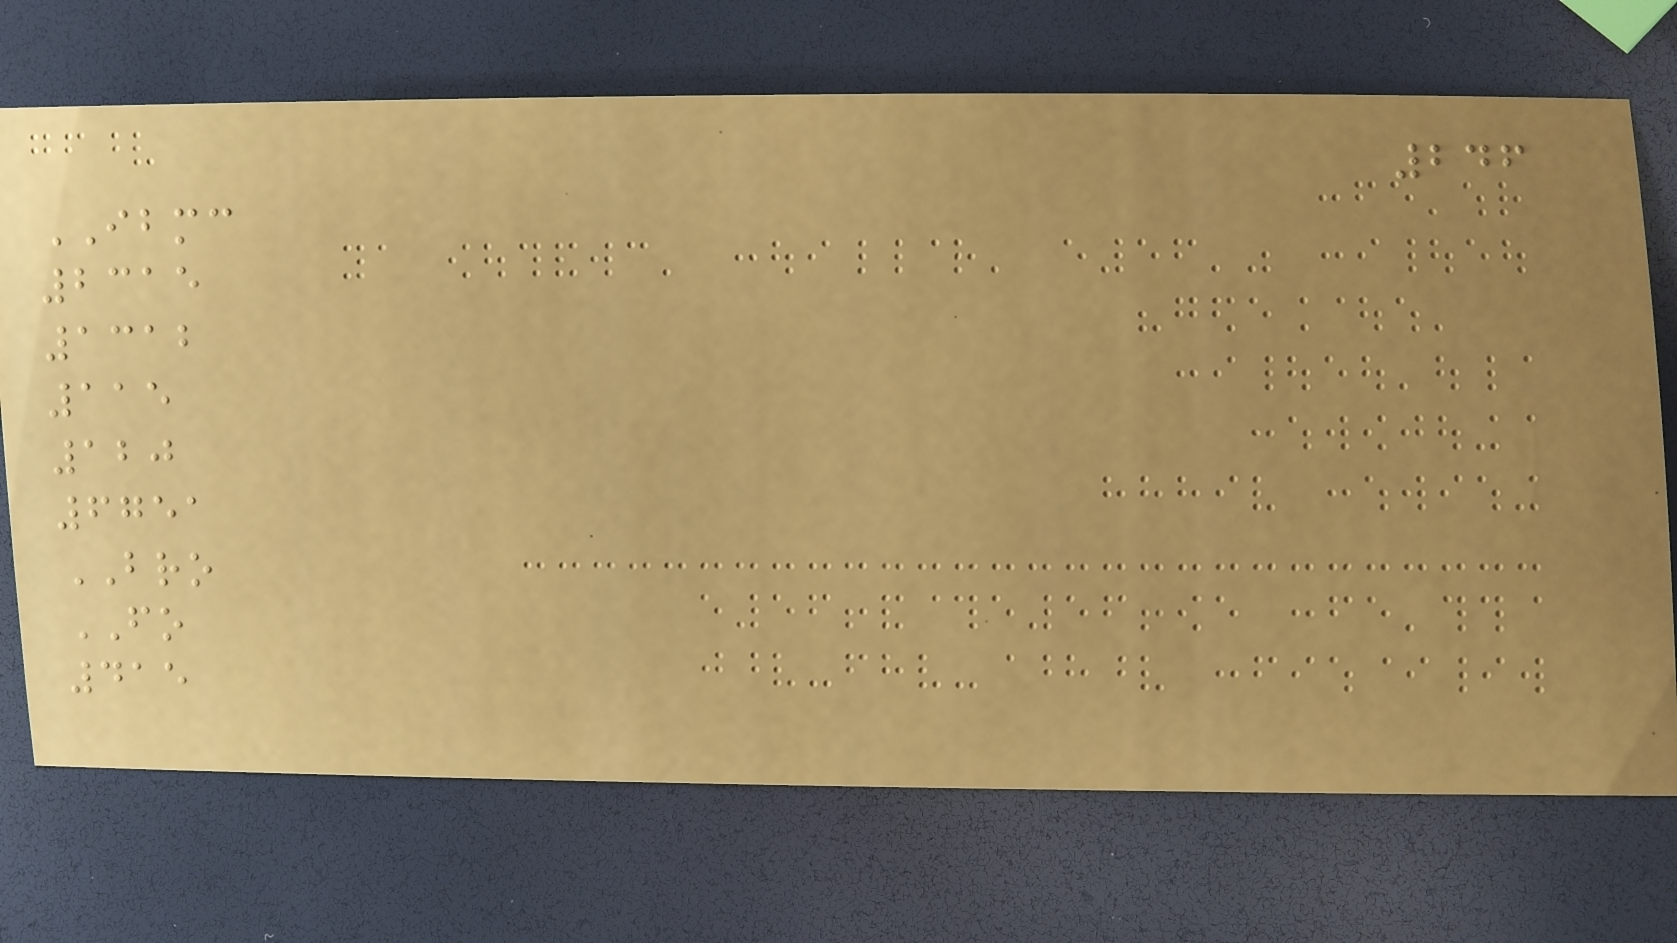246
IBMC
2315
1312
115
120
6751
BRO
FO
415
